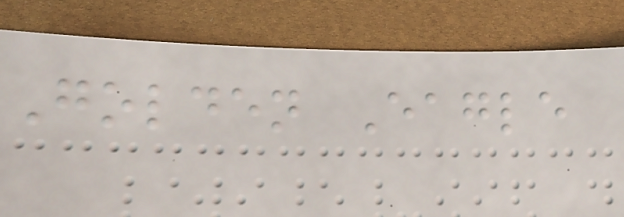Golden Eagle
